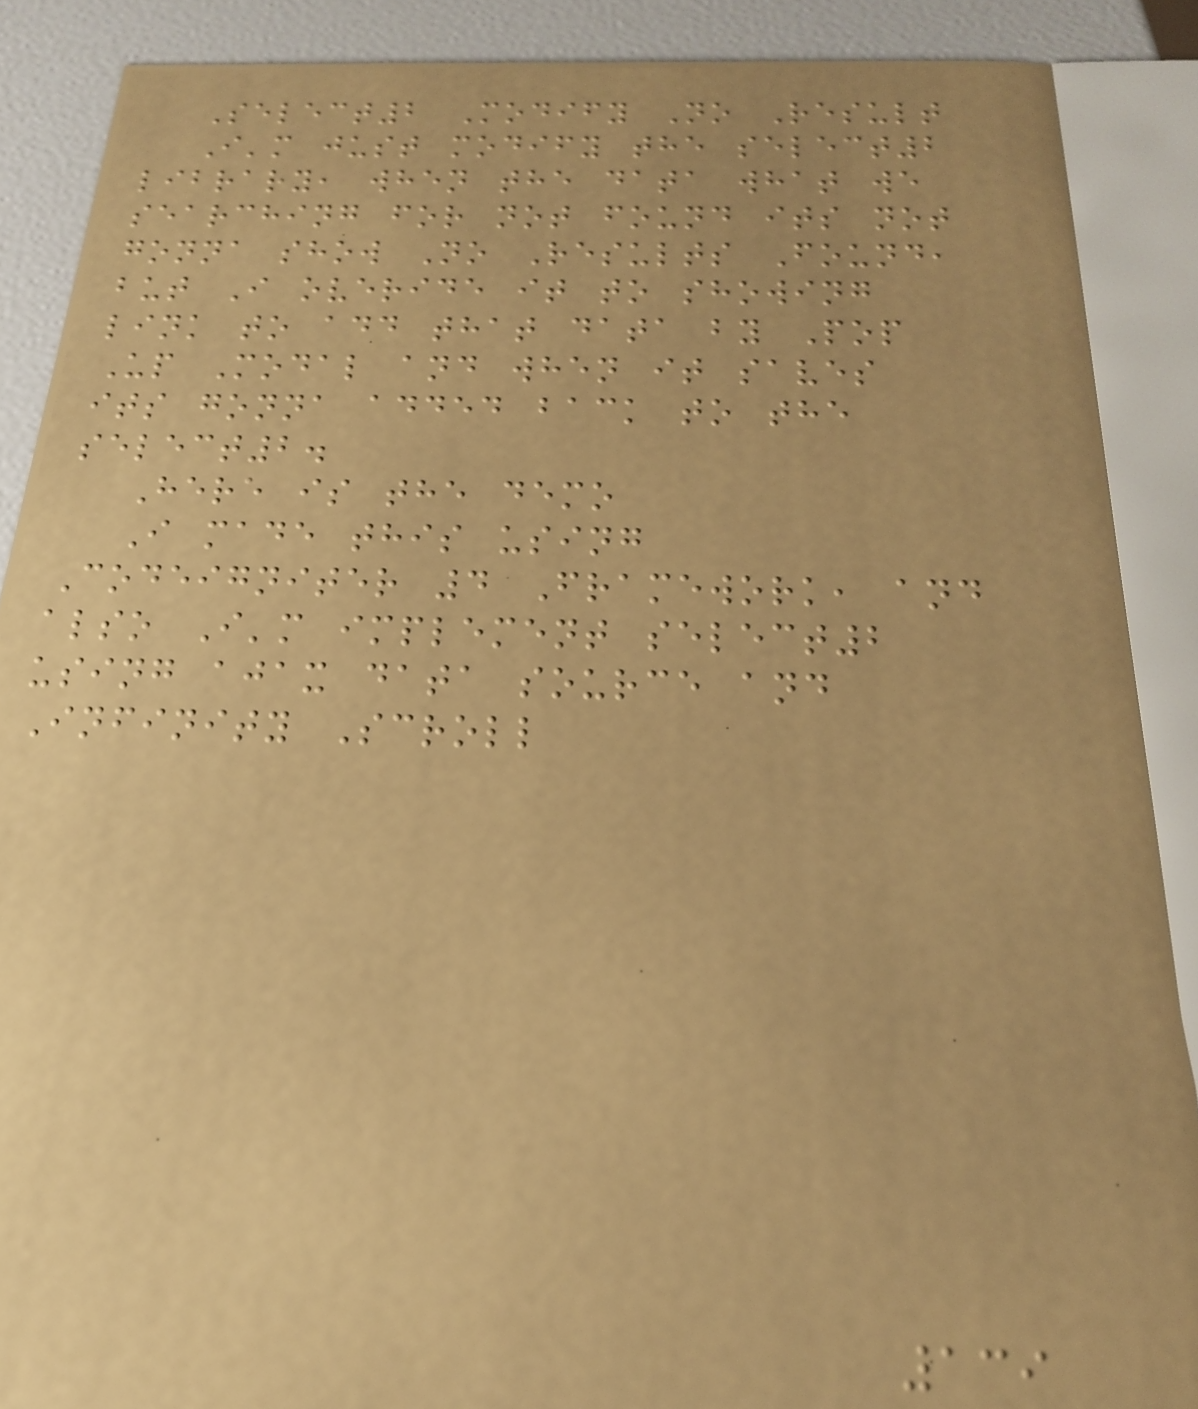Select2 Modify No Result
I'm just modify the select2
library, when the data what we
searching for not found its not
gonna show No Results Found,
but I overide it to showing
link to add that data by Pop
Up Modal and when it saves
its gonna added back to the
select2.
Here is the demo
I made this using
Codeigniter 4 Framework, and
also I'm implement select2
using ajax data source and
Infinity Scroll
139
